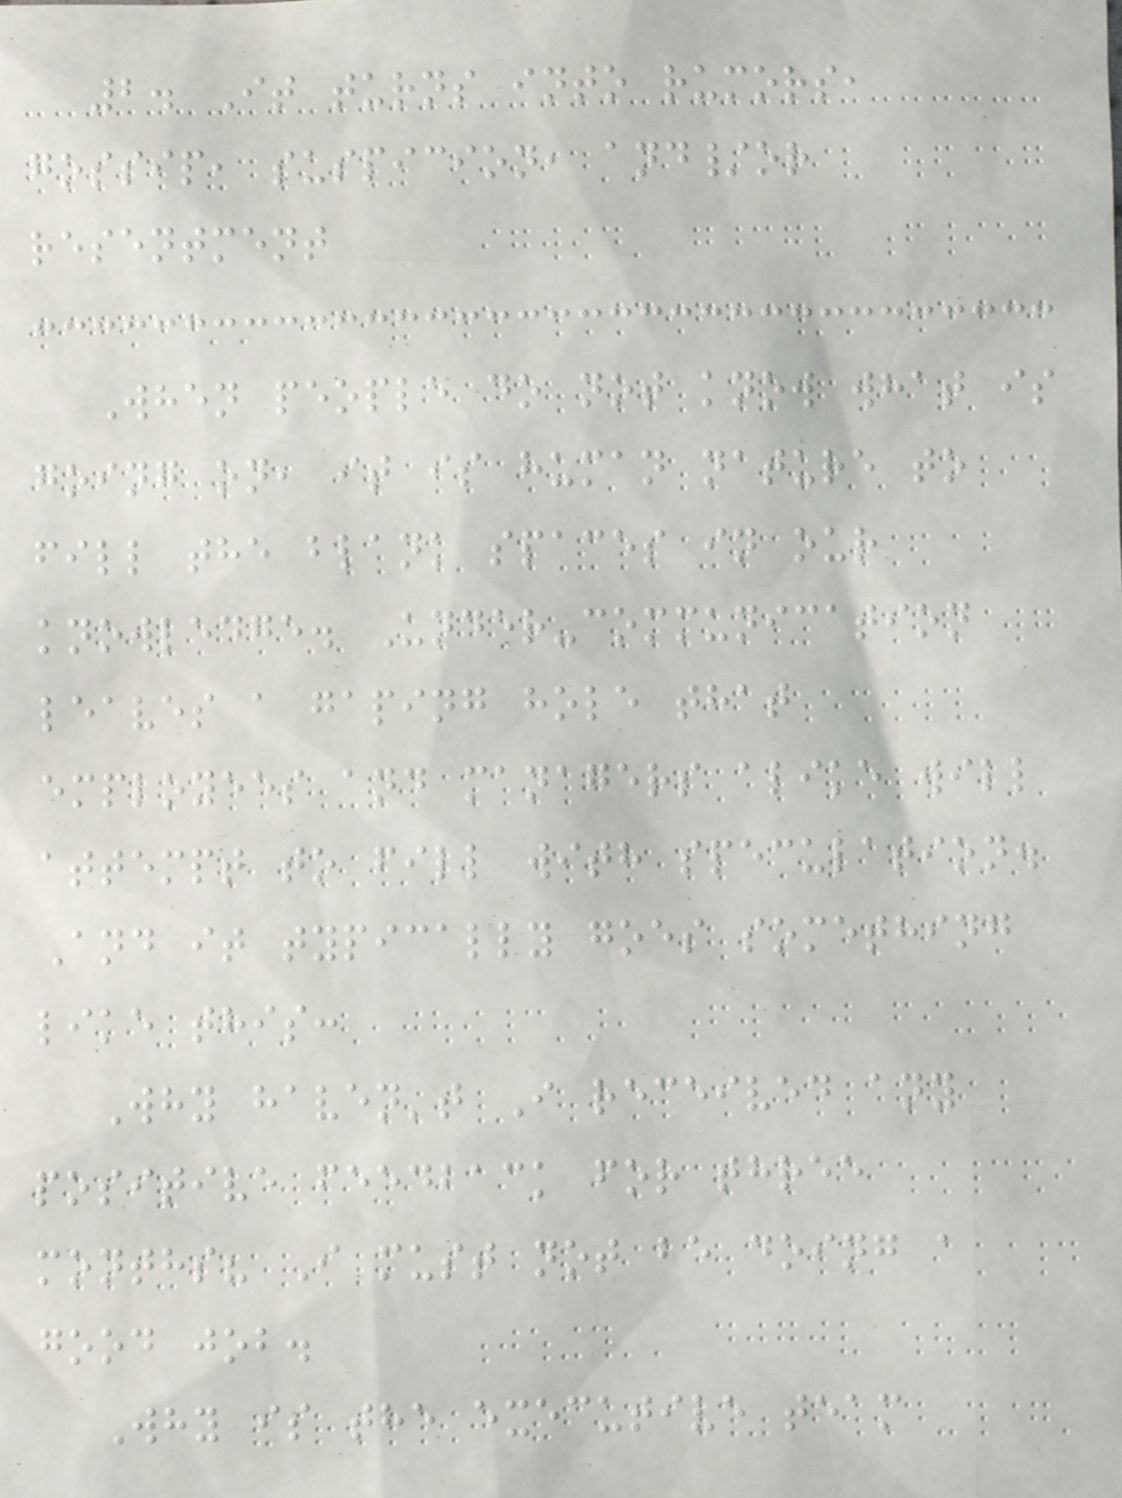2. It turns into rumors,
gossip, suspicion, and/or
resentment
When people do not know what is
going on, it is human nature to
fill the blank spaces in our
knowledge. Under-communication
leaves a gaping hole that
employees and managers alike will
attempt to fill with speculation.
And it typically goes something
like this:
Why haven't I received any
positive feedback for three
months? I must not be doing a
good job.
Why is the executive team
